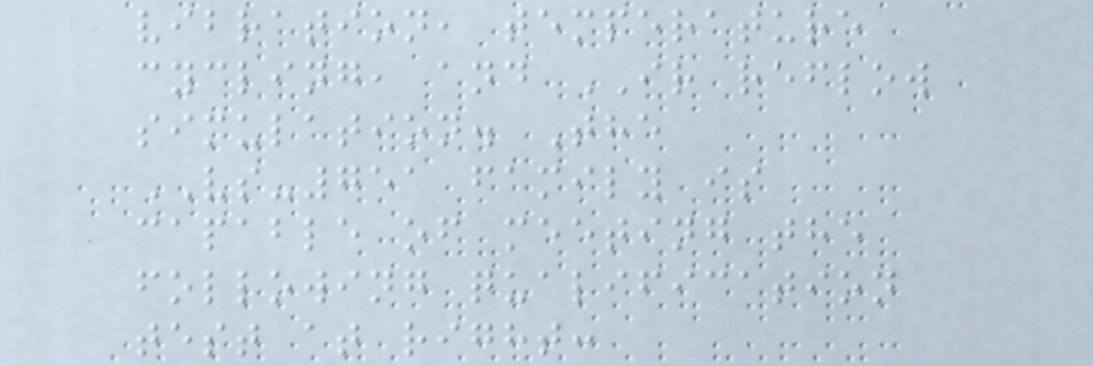vibration, temperature
cycling, and IR reflow
simulation. The
VS-751 family is
capable of meeting the
following qualification
test at right:
